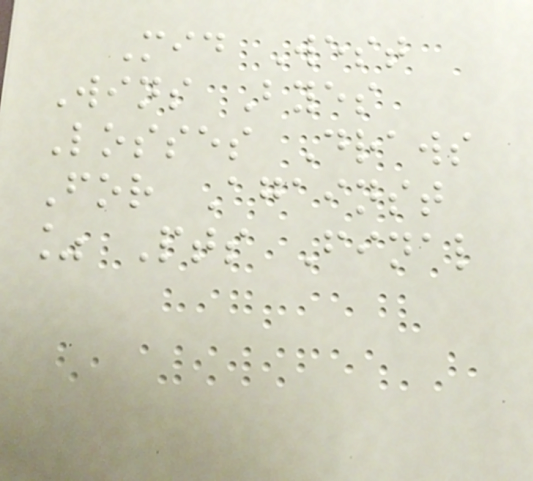Mid West
Wins Byes
Losses Draws
For Against
% Pts Final
